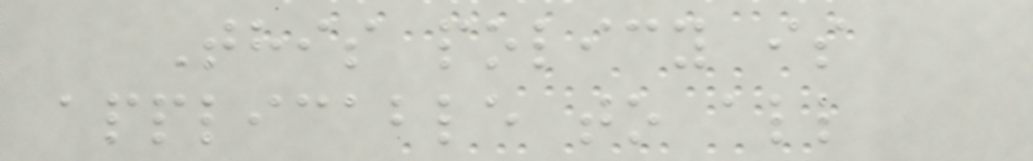This policy is
applicable to all
